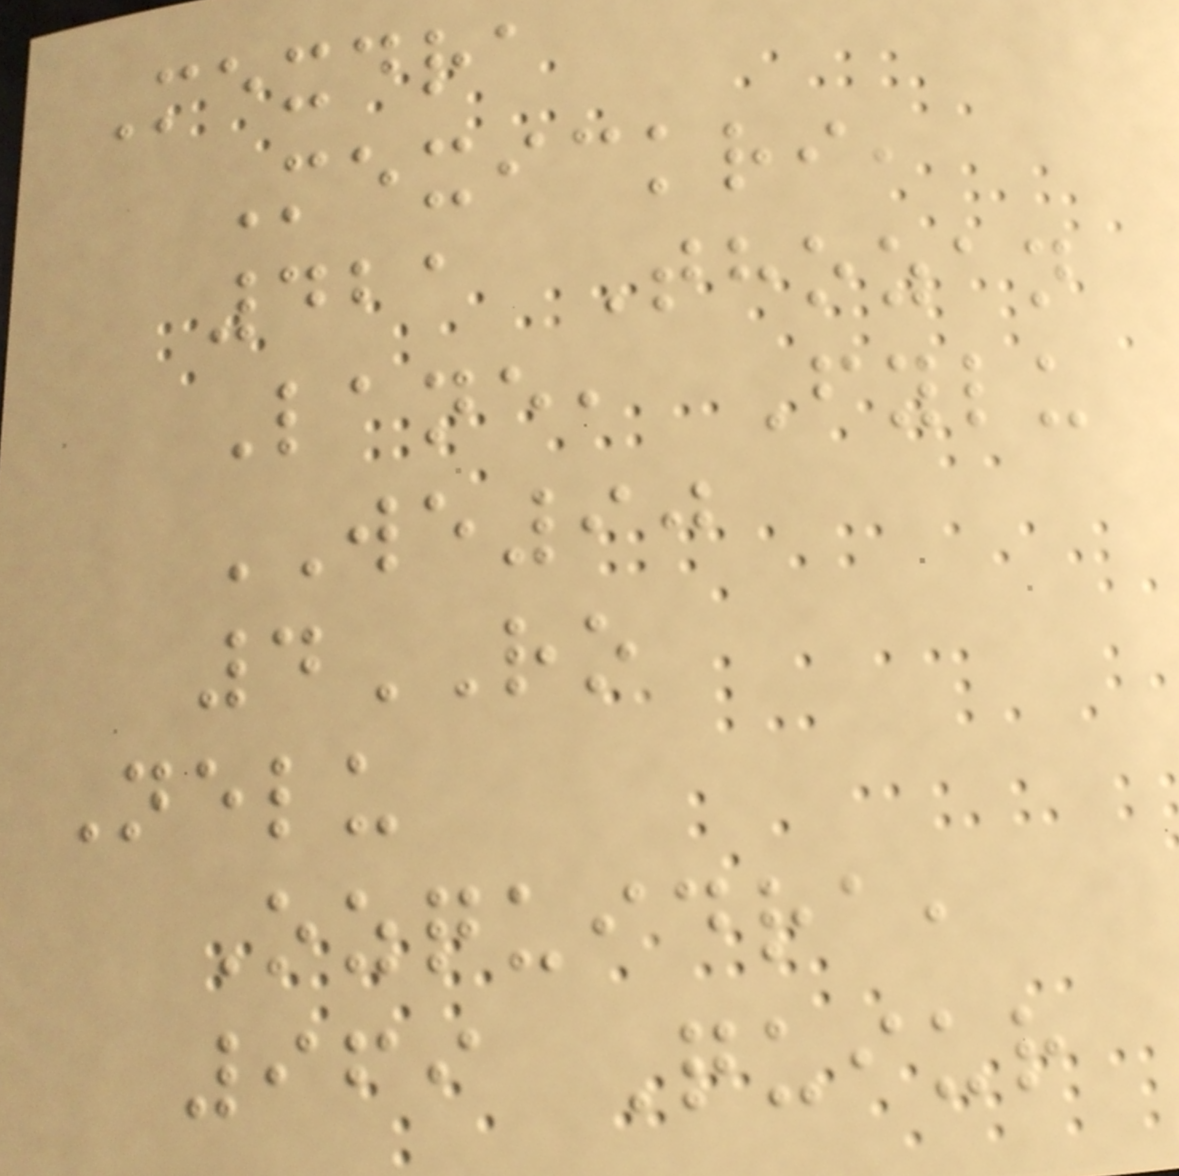Mexdra
Mexickri,
421 Thozan
Lane, Fylu
WE90
4RO
Nelu
Ozquidra,
969 Quiur
